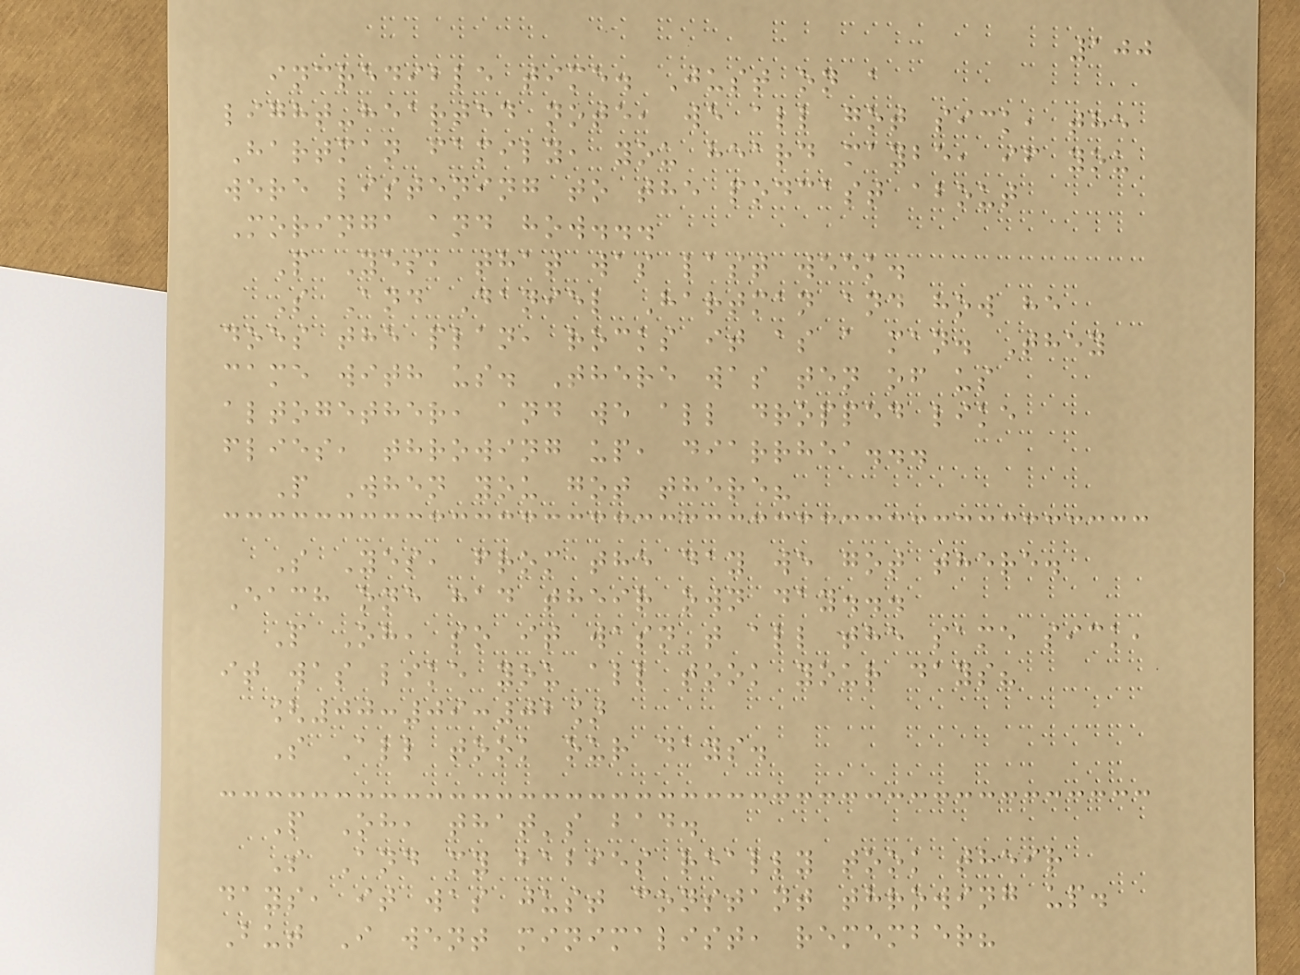100
incredible time. Just on a
light-hearted note, we all got sick, the
Hartman family, you heard maybe, if you
were listening to the podcast about
Moringa and how...
P Yes, that was last week.
S And Daniel Hartman and how he
does the plan, rocks it as a man. They
came with us. There was ten of us
altogether, and we all dropped like
flies, throwing up, diarrhea...
P When you got there?
S Yes, from the day we got there.
Each one had their own day...
P Oh, so it wasn't all the same sick,
it was like you all took your days?
[00:09:02]
S All took our days.
P Oh, that's bad.
S And my babies really took their
days, it was just constant throwing up.
But I went minimalist, remember?
